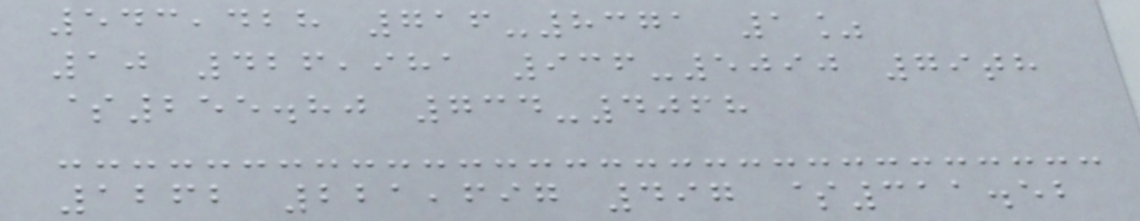543,428 716-8371 1%
10 426,981 936-5090 79th
$255.80 734-4068
1262 221,697 497 $311.52
